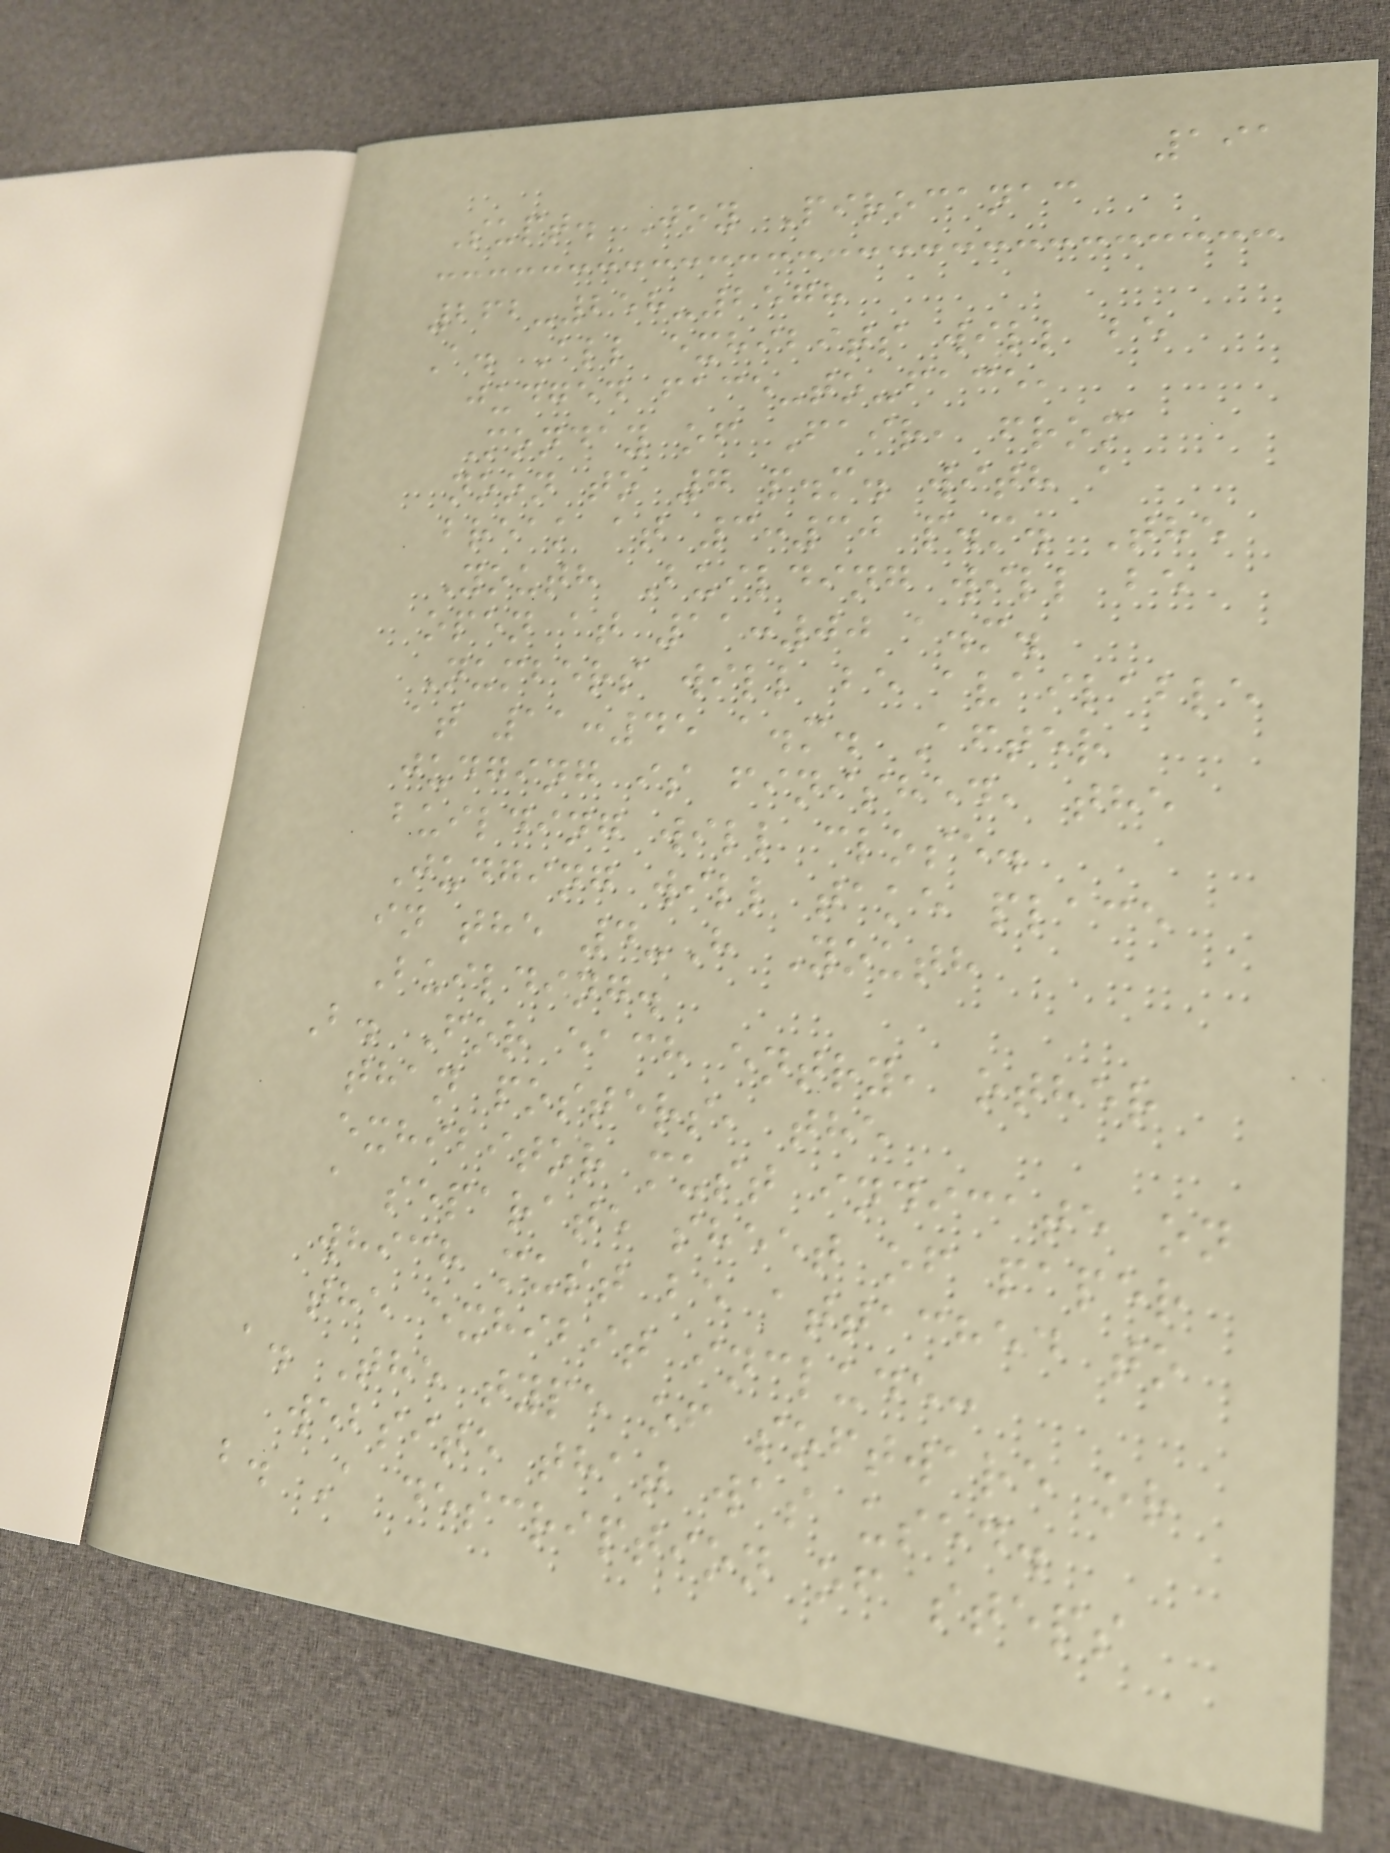191
Supt. Joy Pirocanac
262-258-2578
A. All exhibits will be
judged face-to-face,
Monday of Fair, from
noon to 7 p.m. with a
break at 3:30 p.m. The
Youth Building will be
open at 11:00 a.m.
Numbers will be available
at 11:45 a.m. After
judging is finished, the
building will close.
Judging will take place
in the 4-H Youth
Building.
B. For each entry, other
than posters, the
exhibitor must indicate on
a separate sheet of paper
which must be attached to
the exhibit include:
a. The type of software or
website that was used.
b. A description of steps
